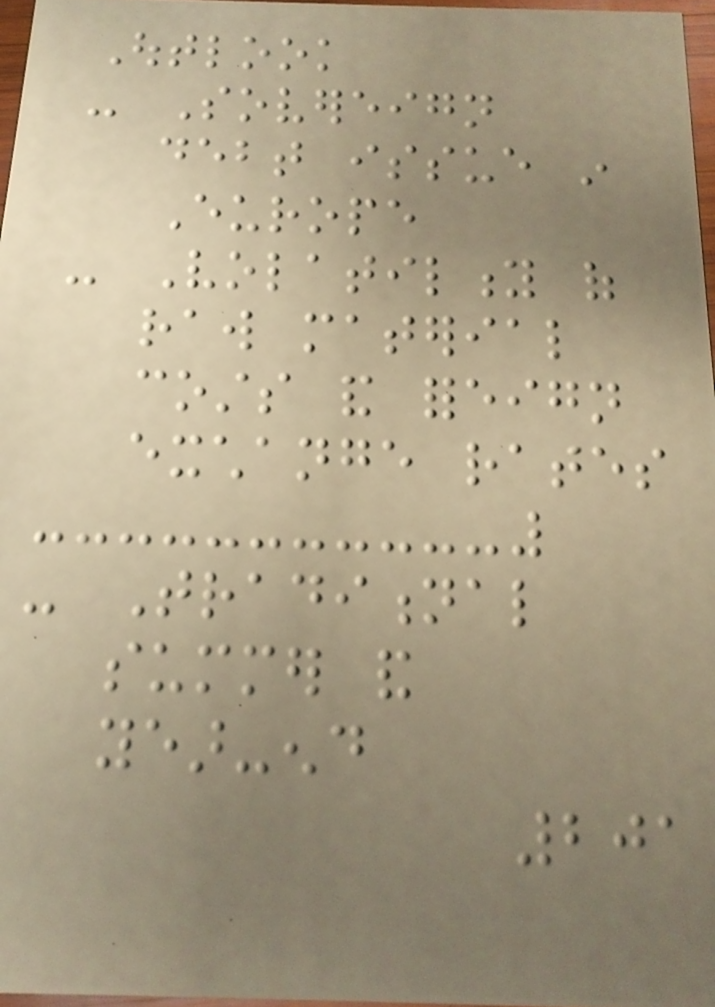Outlook
- Sovereign
debt issue in
Europe
- Volatility of
raw material
costs and foreign
exchange rates
- Traditional
summer and
year-end
201
